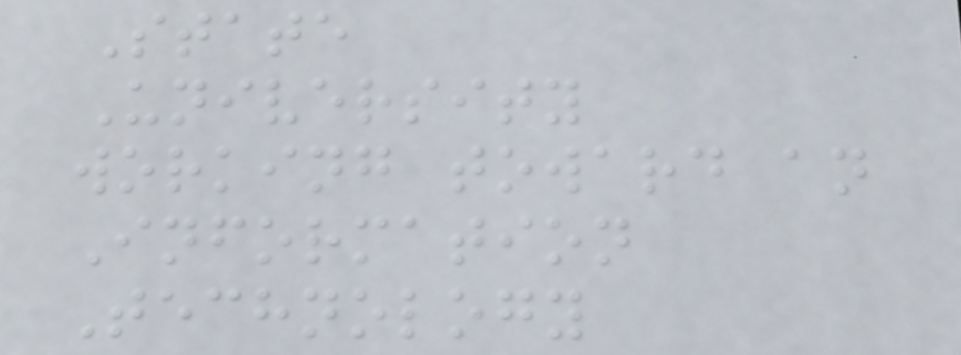State
University
working toward an
Information
Technology
